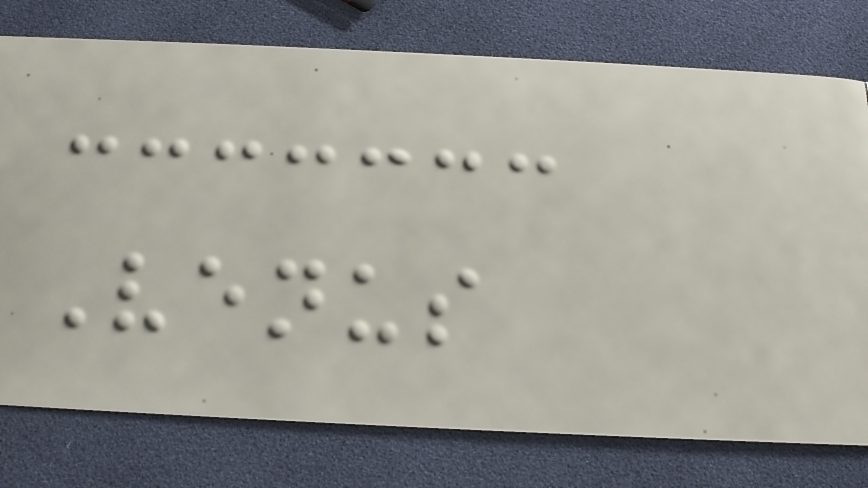Venus
